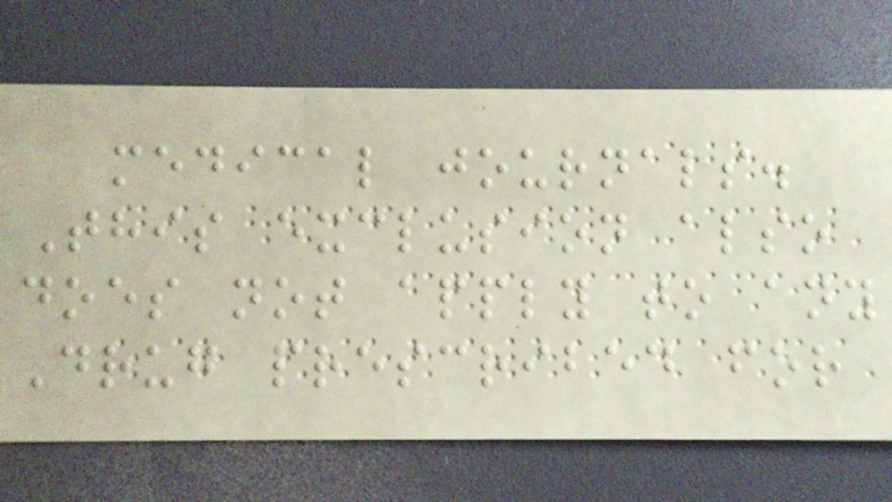medical journals.
This exclusion also
does not apply to any
Drug prescribed for
